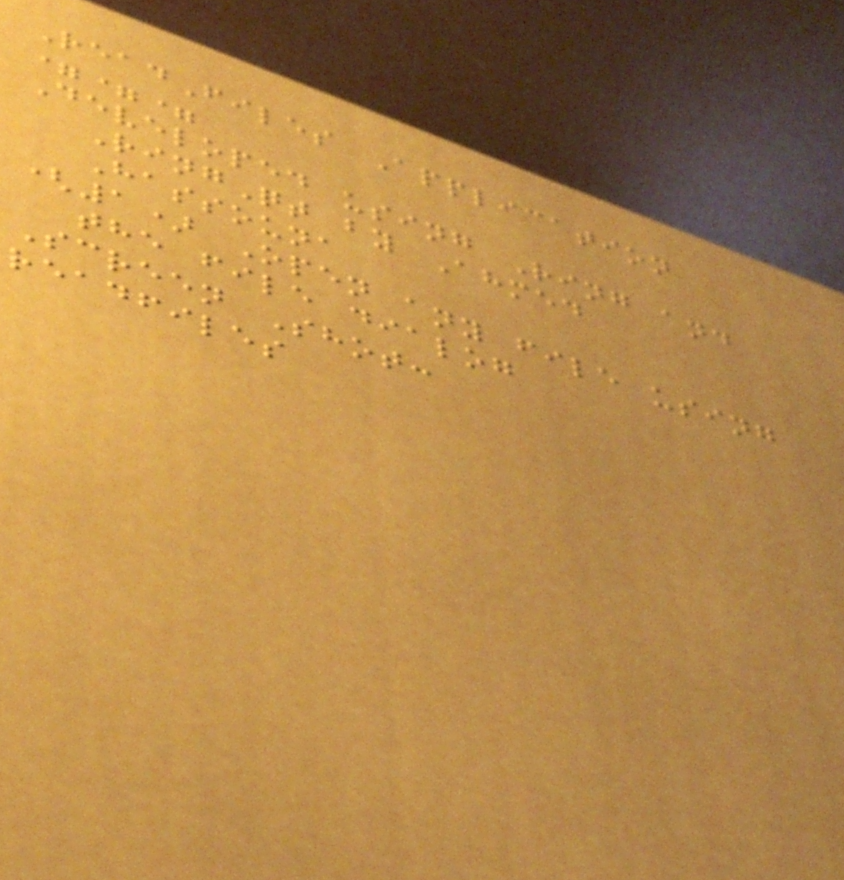ReadFiles Application
===
Developed using Ring and
RingQt by Ahmed
Hassouna
(1) Open any file using
the file dialog
Screen Shot:
readfiles
